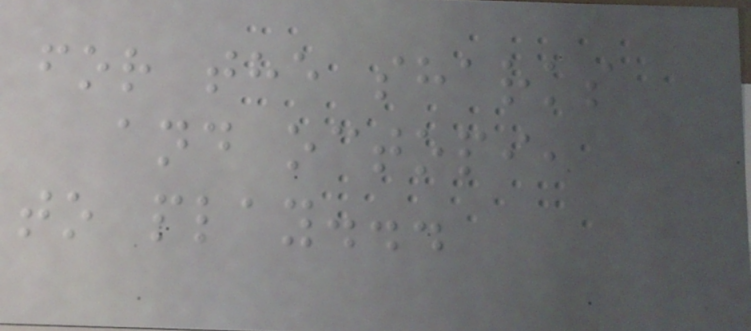for the sharks
and octopi,
to play...
